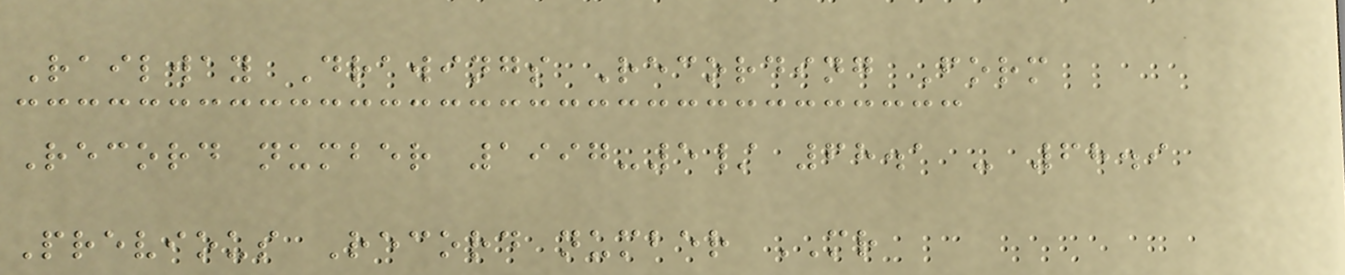Railway Drawings Recording Form
Record number 1997-5/ 68.1 - 68.9
Previous Record number MR
